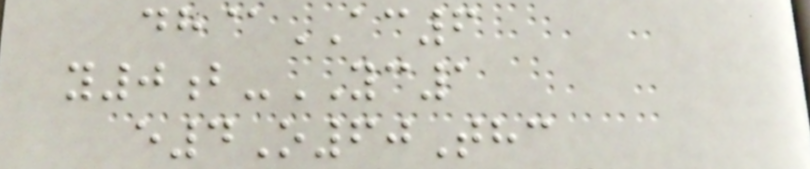dh@AC6
y0b-YC1
e4O60Thc
